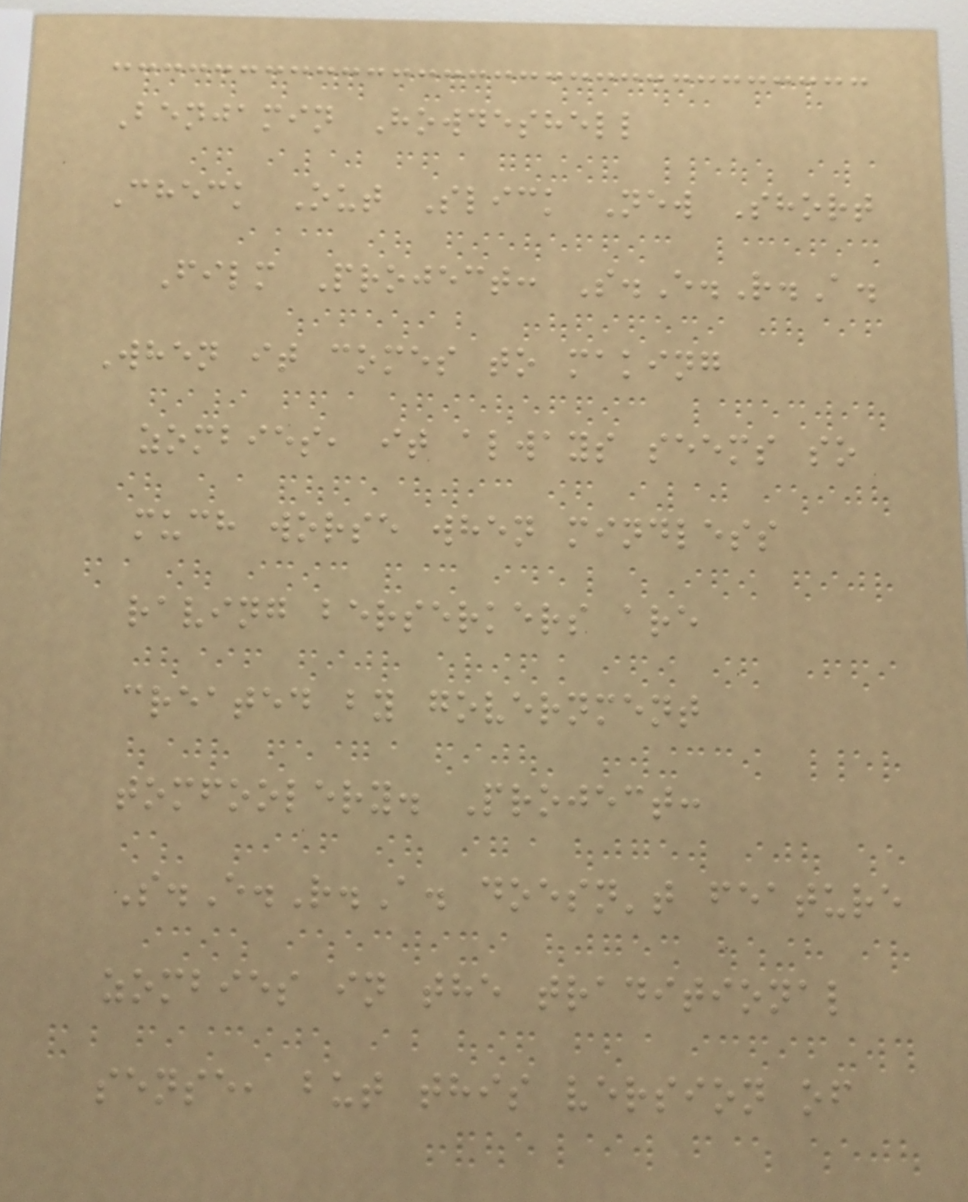Benjamin Howdeshell
Check Out Slick New Short
Film Project: S.E.R.A.
When it comes to making
zombies, it always seems so
much worse when mindless
raving berserkers are
created by government
tomfoolery. Project:
S.E.R.A. doesn't feature
zombies in the traditional
sense, but this version of
